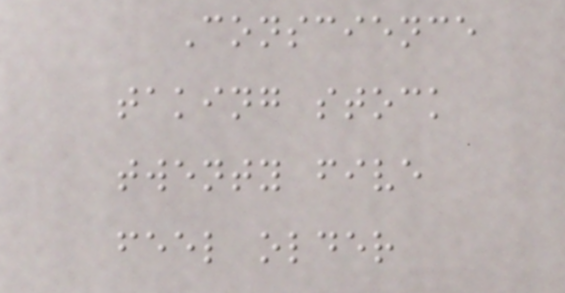Conscience
taking stock
twenty five
feel older
